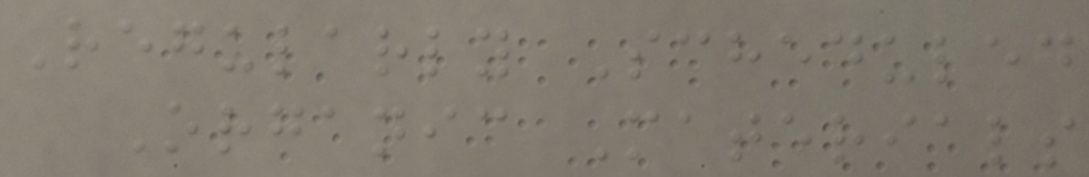Regularly Scheduled
Organic Materials
